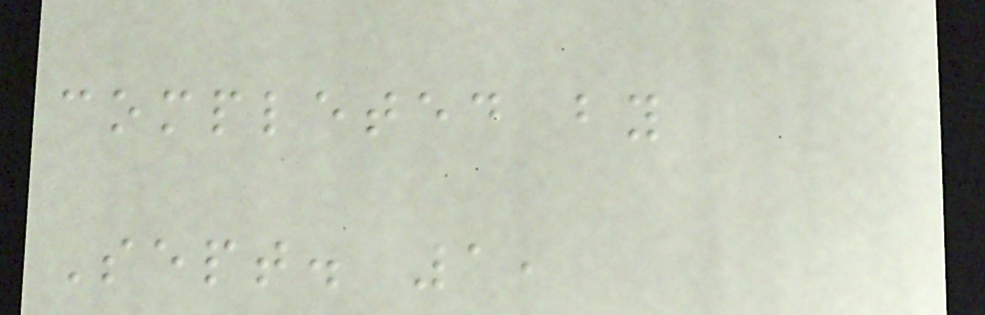completed by
Sept. 1,
